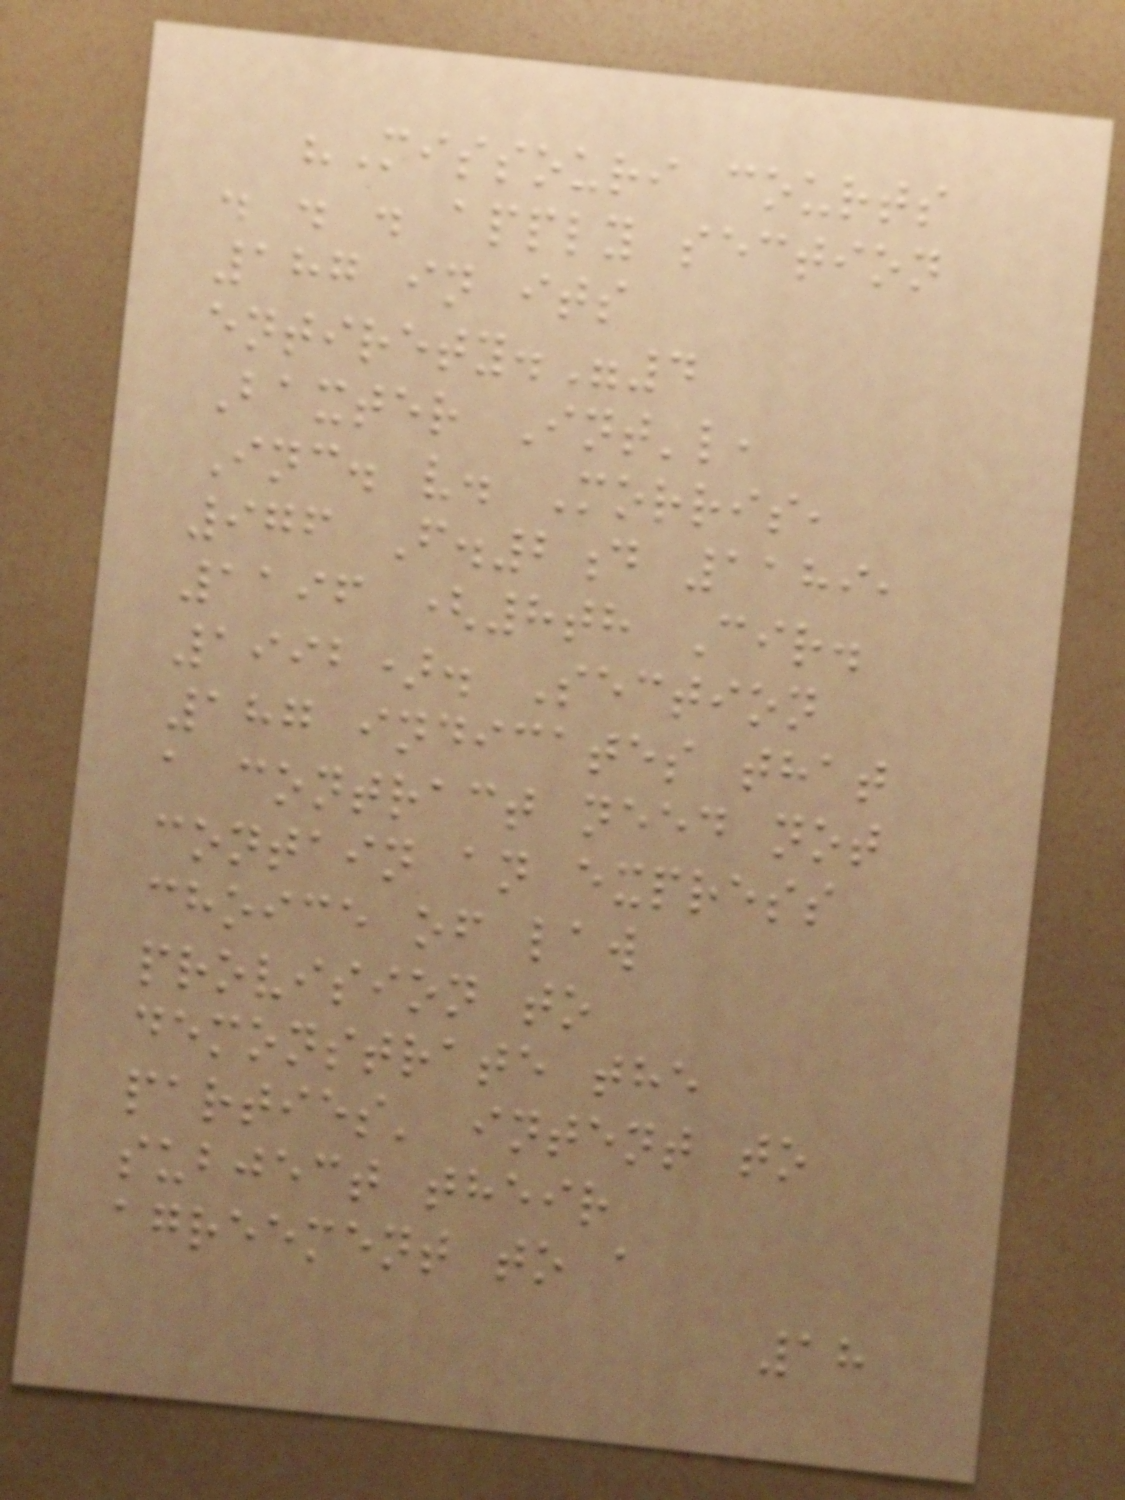"Missouri courts
. . . apply section
187 in its
entirety."4
Baxter Int'l,
Inc. v. Morris,
976 F.2d 1189,
1196 (8th Cir.
1992). Section
187 indicates that
a contract need not
contain an express
choice of law
provision to
demonstrate the
parties' intent to
subject their
agreement to a
18
